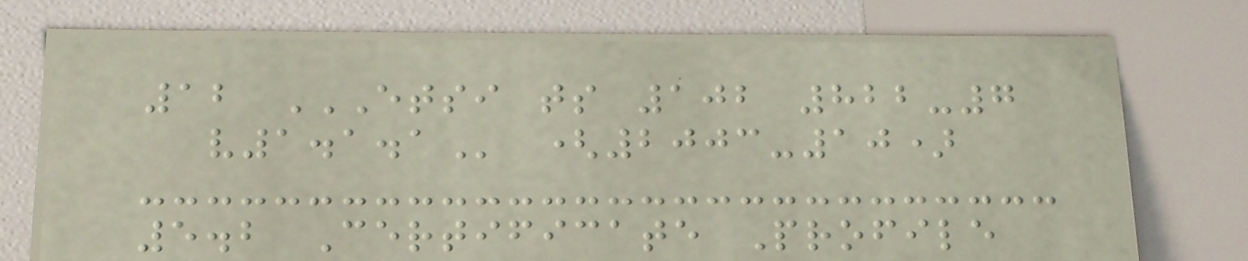12 ETSI TS 102 822-7
V1.1.1 (2003-10)
5.2 Certificate Profile
